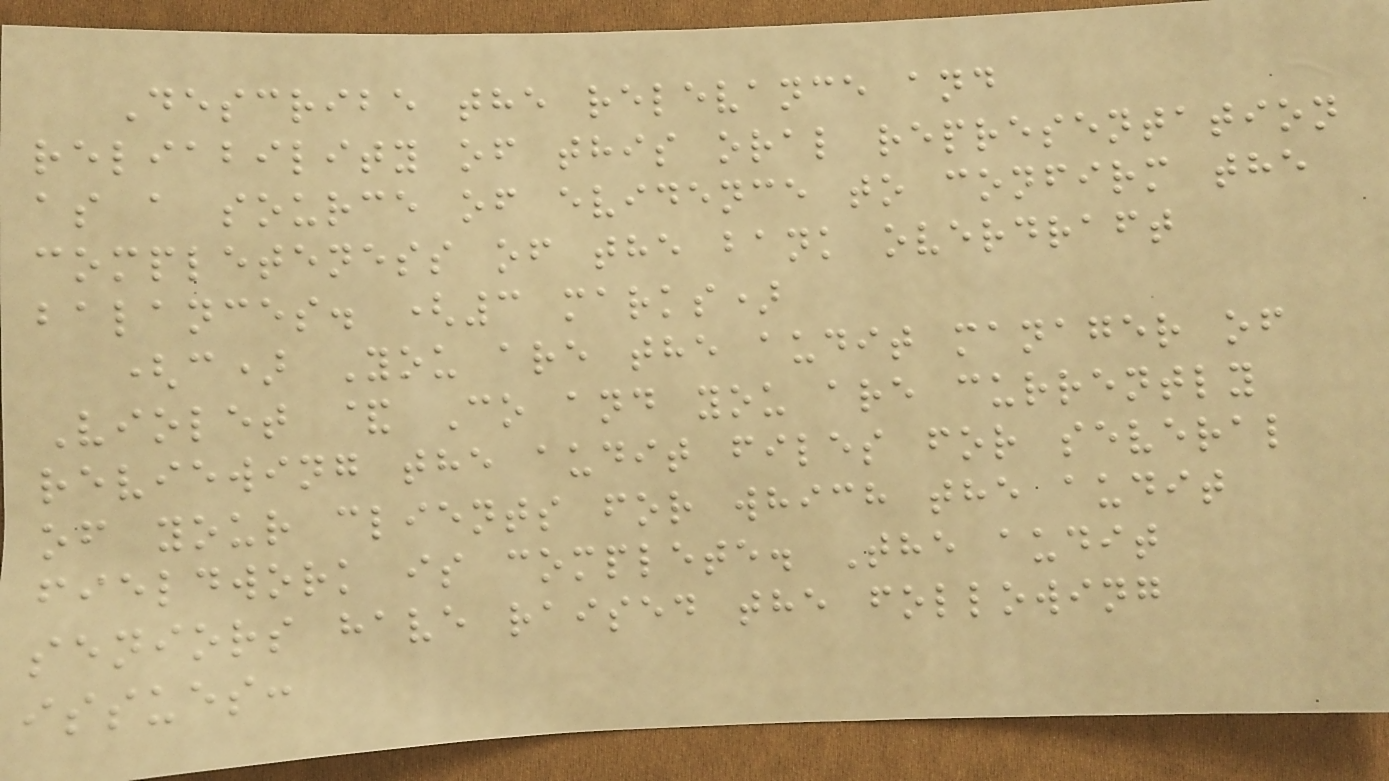Describe the relevance and
reliability of this oral representation
as a source of evidence to confirm the
completeness of the bank overdraft
balances. (3 marks)
(c) You are the audit manager of
Violet & Co and you are currently
reviewing the audit files for several
of your clients for which the audit
fieldwork is complete. The audit
seniors have raised the following
issues:
